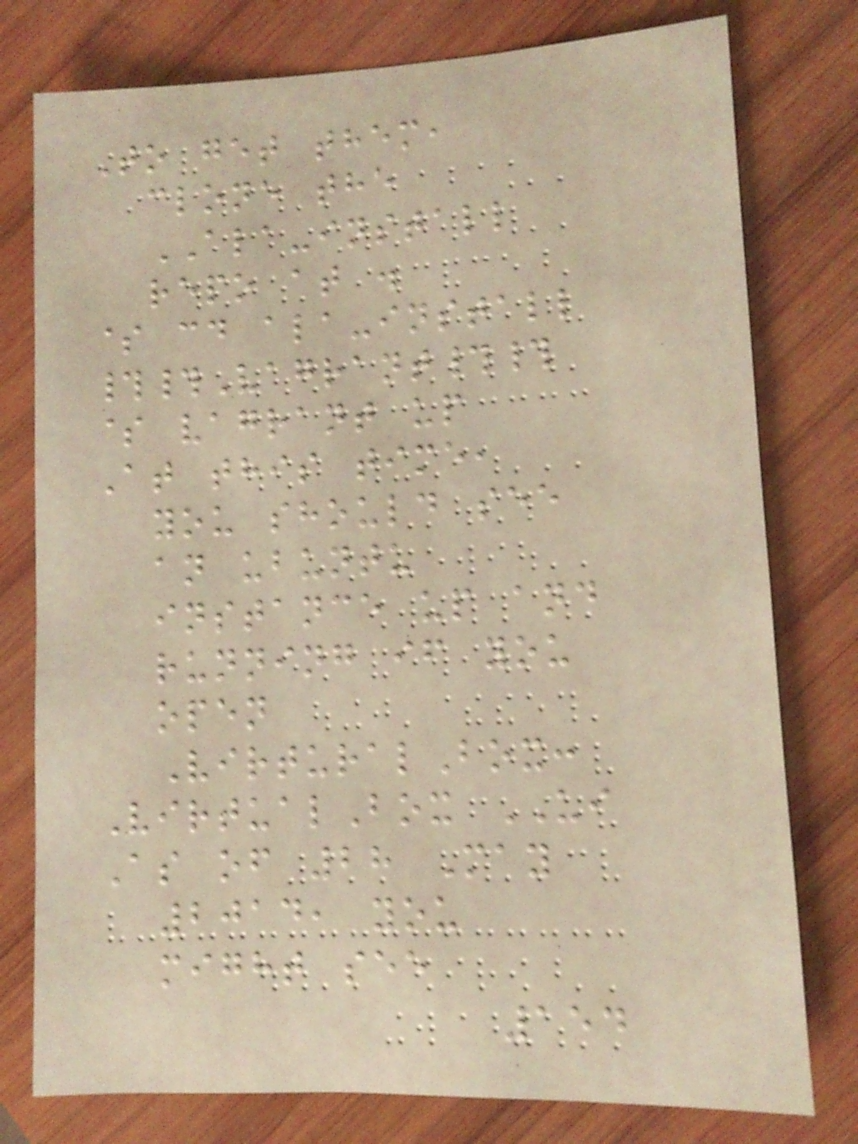To get them,
clone the
ALA-install
repo at .
$ cd ala-install
##Vagrant##
$ vagrant up
At this time,
you should see
an ubuntu
instance up and
running if you
open
VirturalBox:
VirtualBox UI
As of 28 May
2014, you
might see
154
